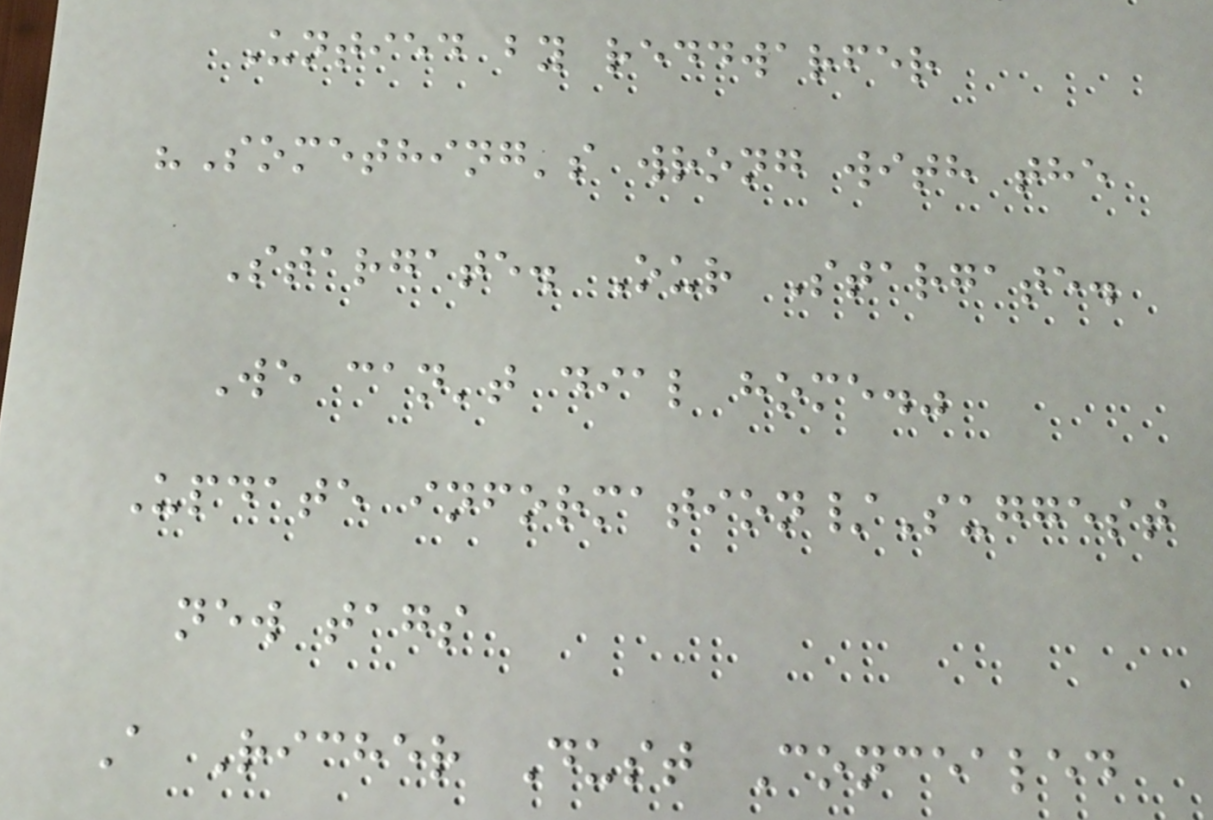Untied by reddwarfer
"Something's wrong with the
Stargate. Our Stargate.
We can't dial home."
Update information/Suggest
new tags
A Richer Dust Concealed
